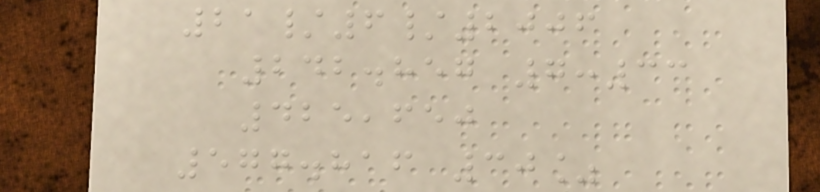21/6/2006
242.857 7:33
425,650
577.816 30%
